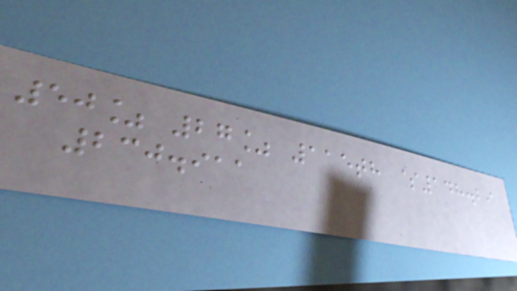50% 27% 115th $148.29
230.911
